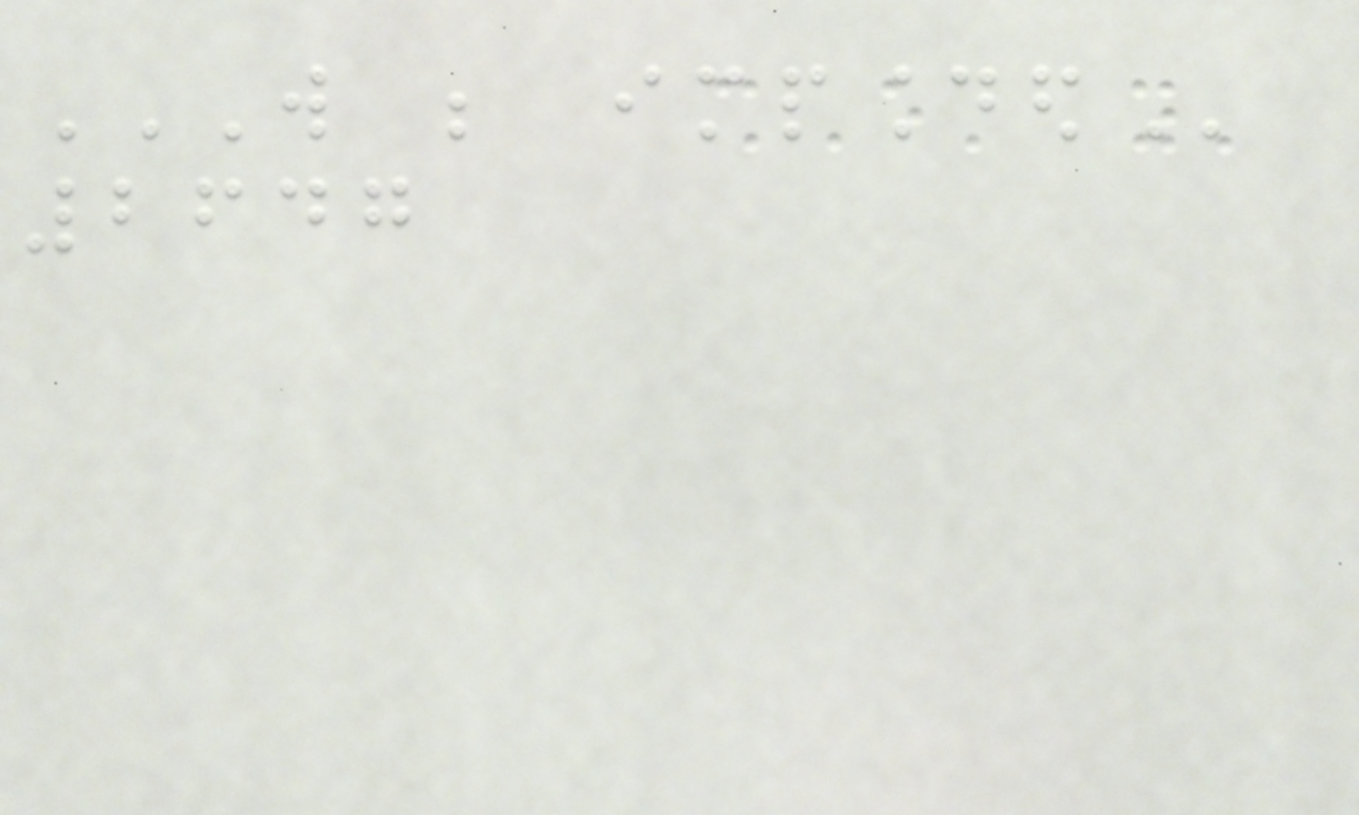WILL BE IMPOUNDED
2647
